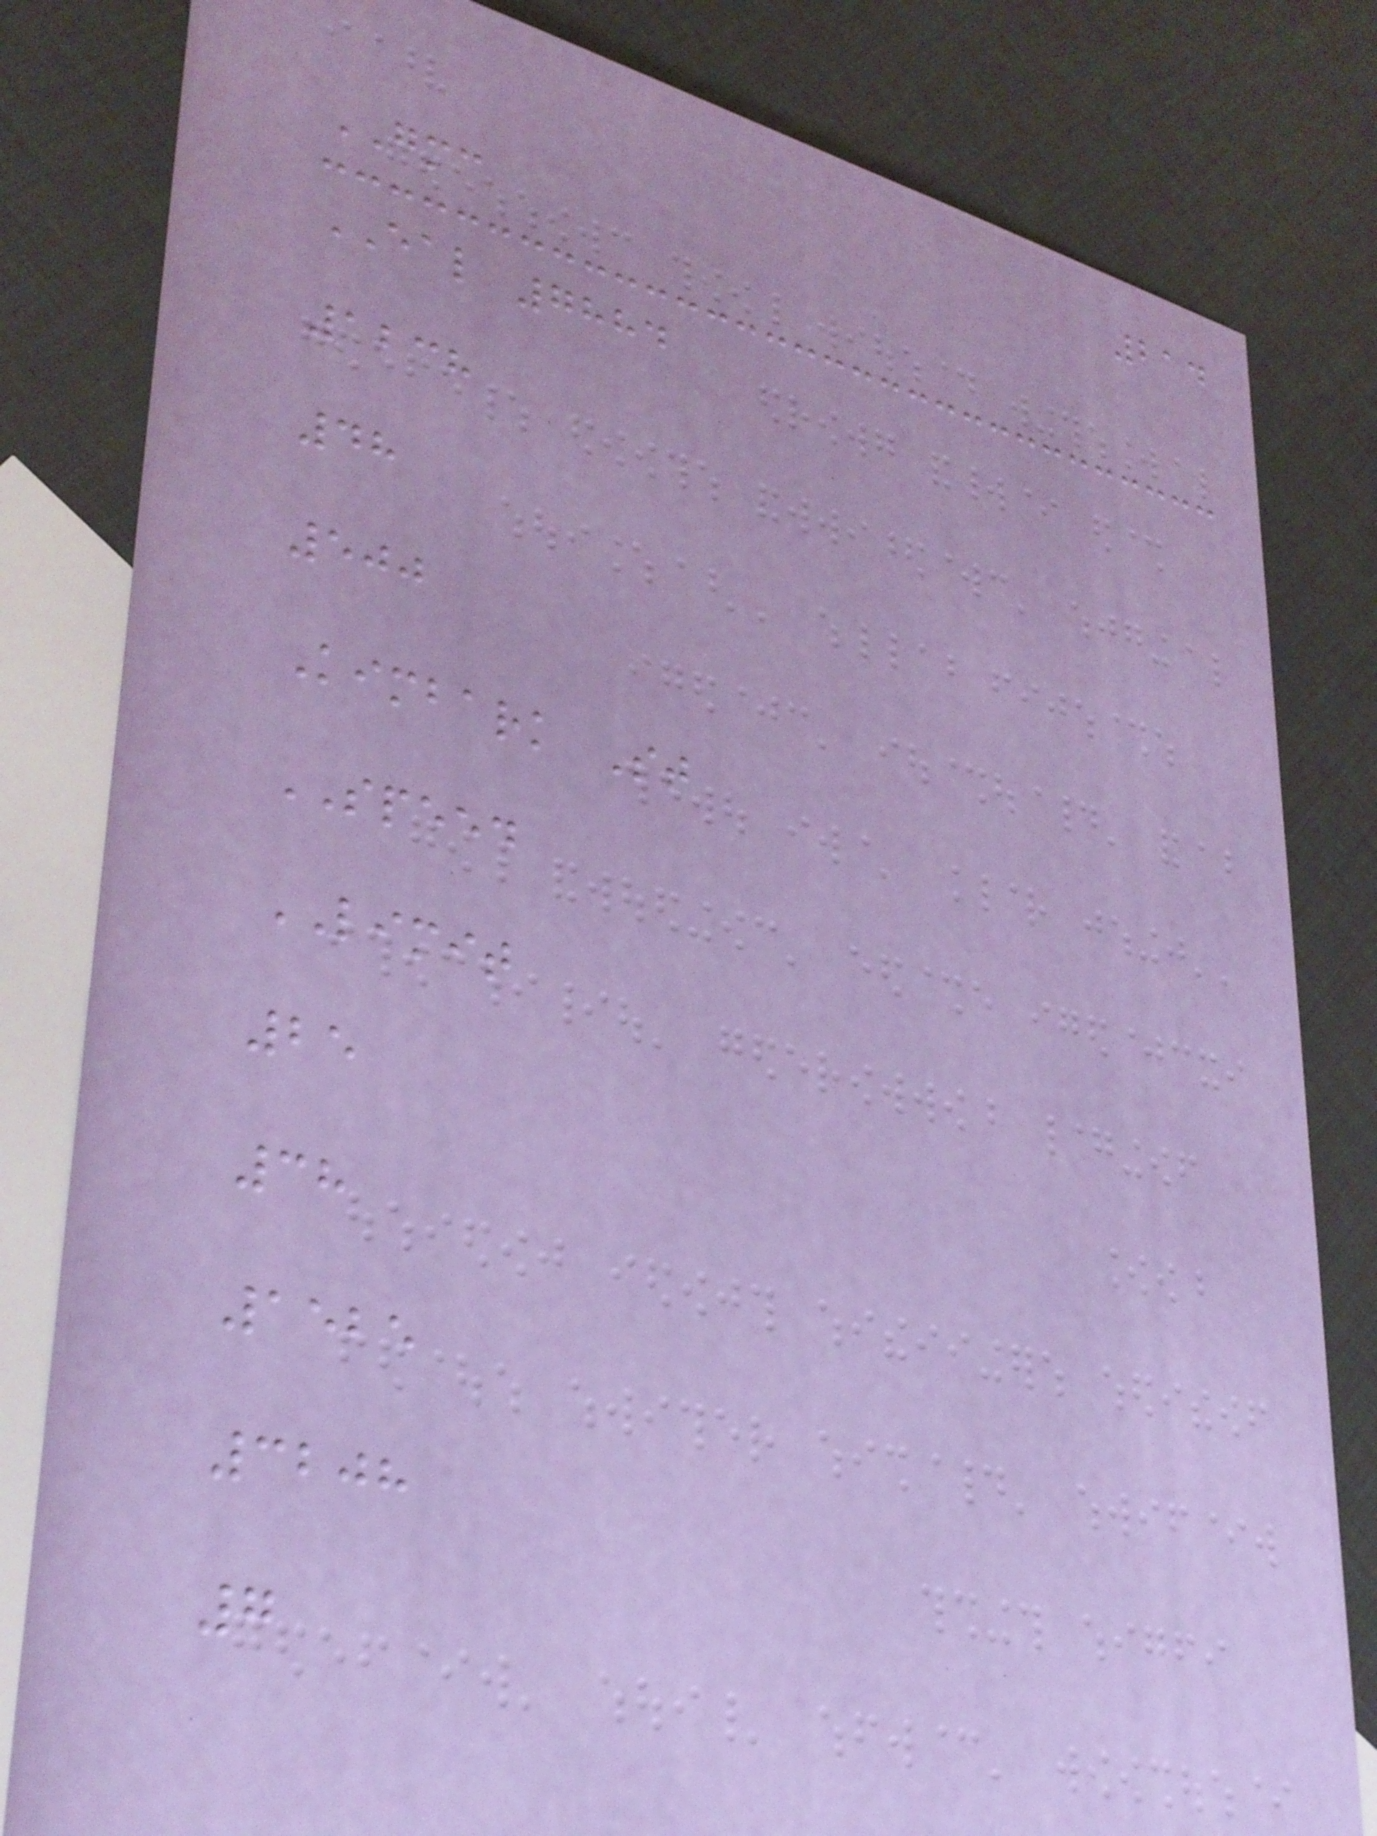214
GMC
EAL 7884
1238
48
500
Kimbark St
SPEED
LIMIT
25
38
1525
3208
7
